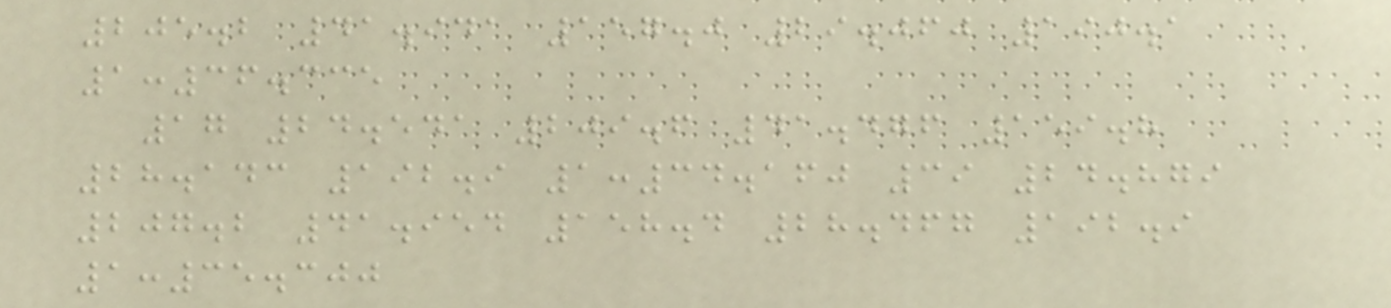205.2 41.941 157.0 29.060 190.1
1:36.335
17 24.541 209.6 41.476 159.8
28.143 192.9 1:34.160 39 24.879
207.2 41.954 158.4 28.467 192.9
1:35.300
